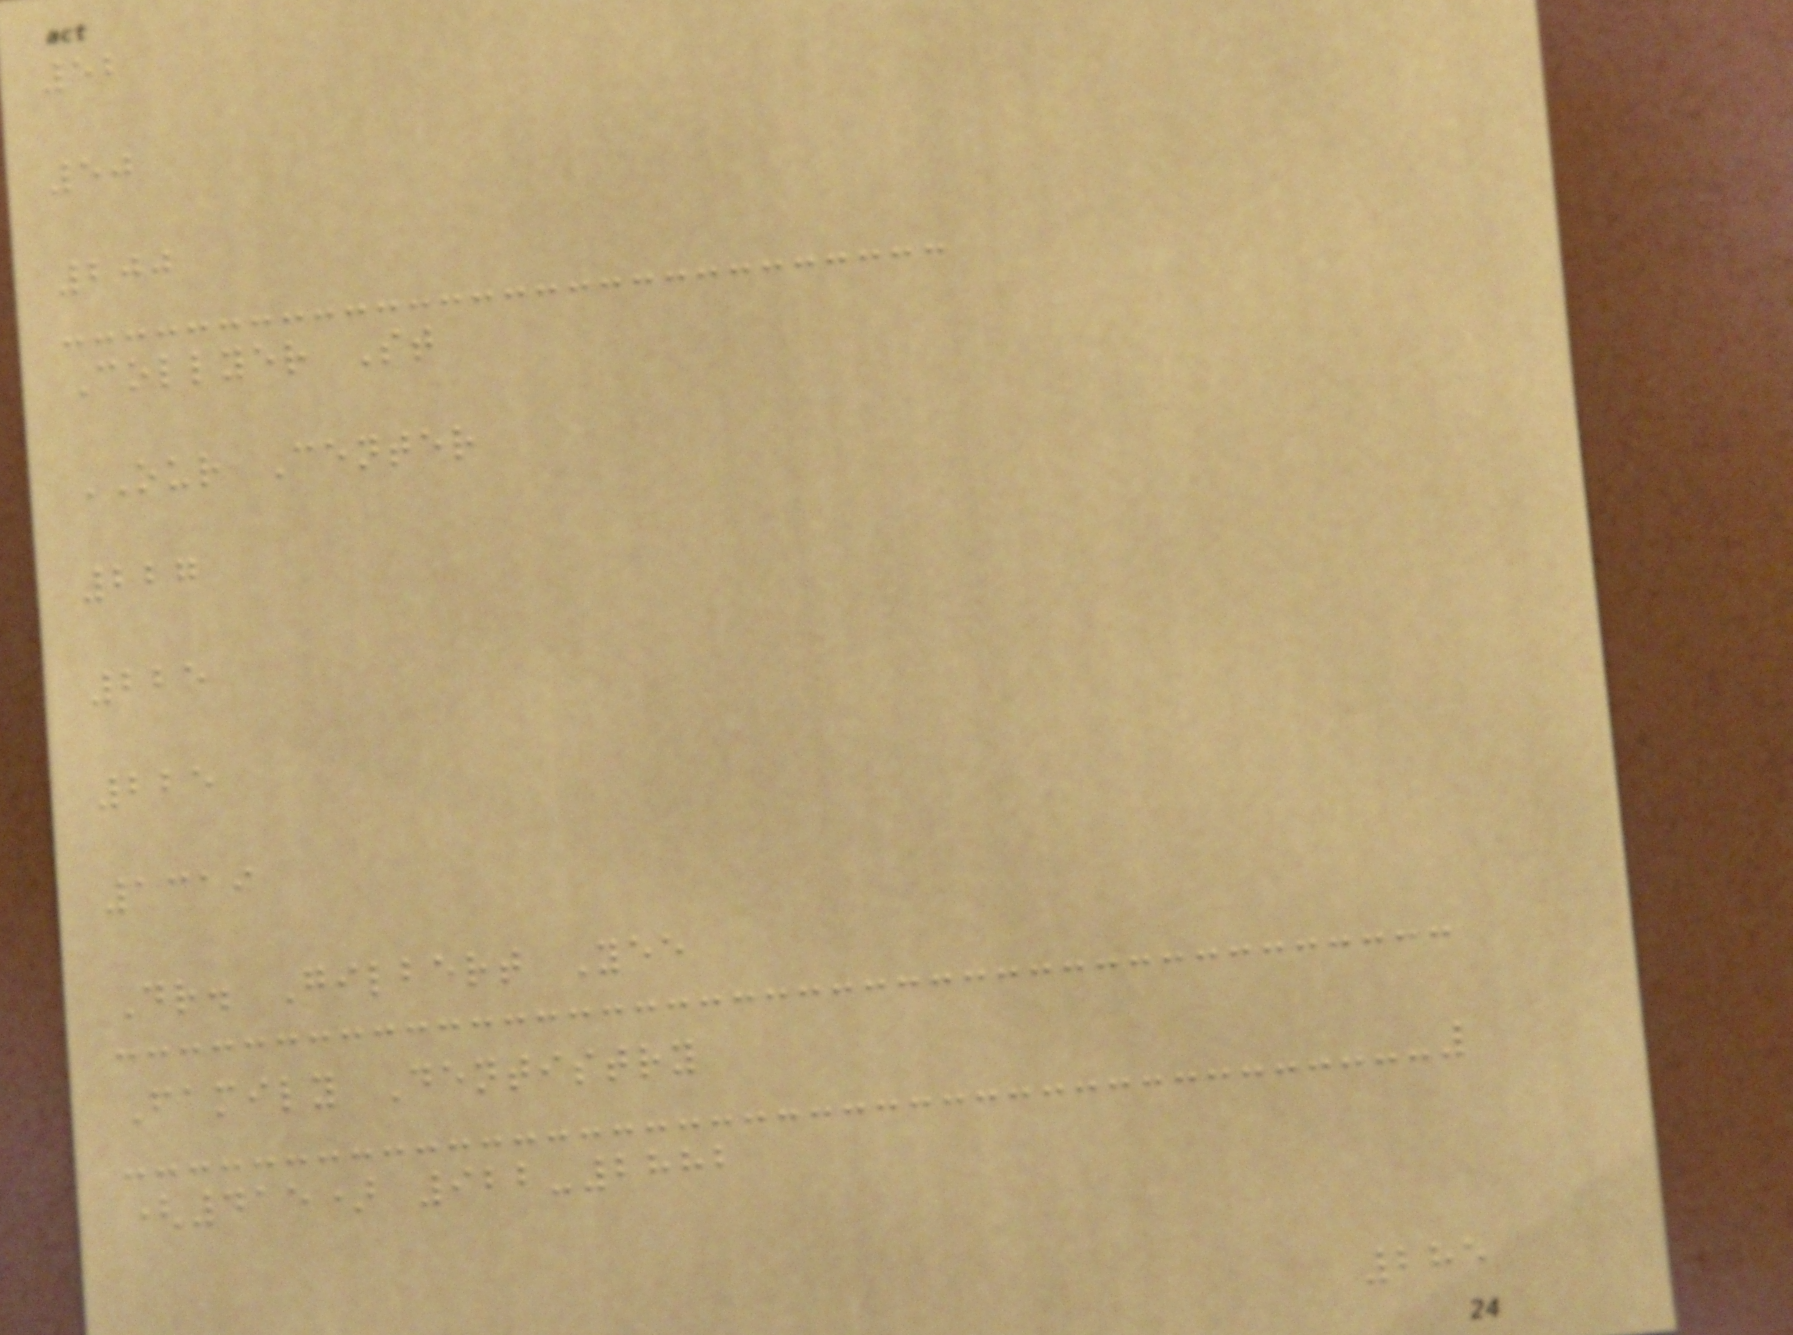52
50
200
Collyer St
OUR Center
227
225
225
1319
Dr. Gilbert Yee
Family Dentistry
(415) 922-2882
285
